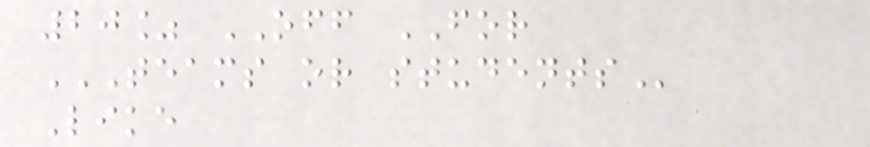20% OFF FOR
TEAMS OR STUDENTS
Like
